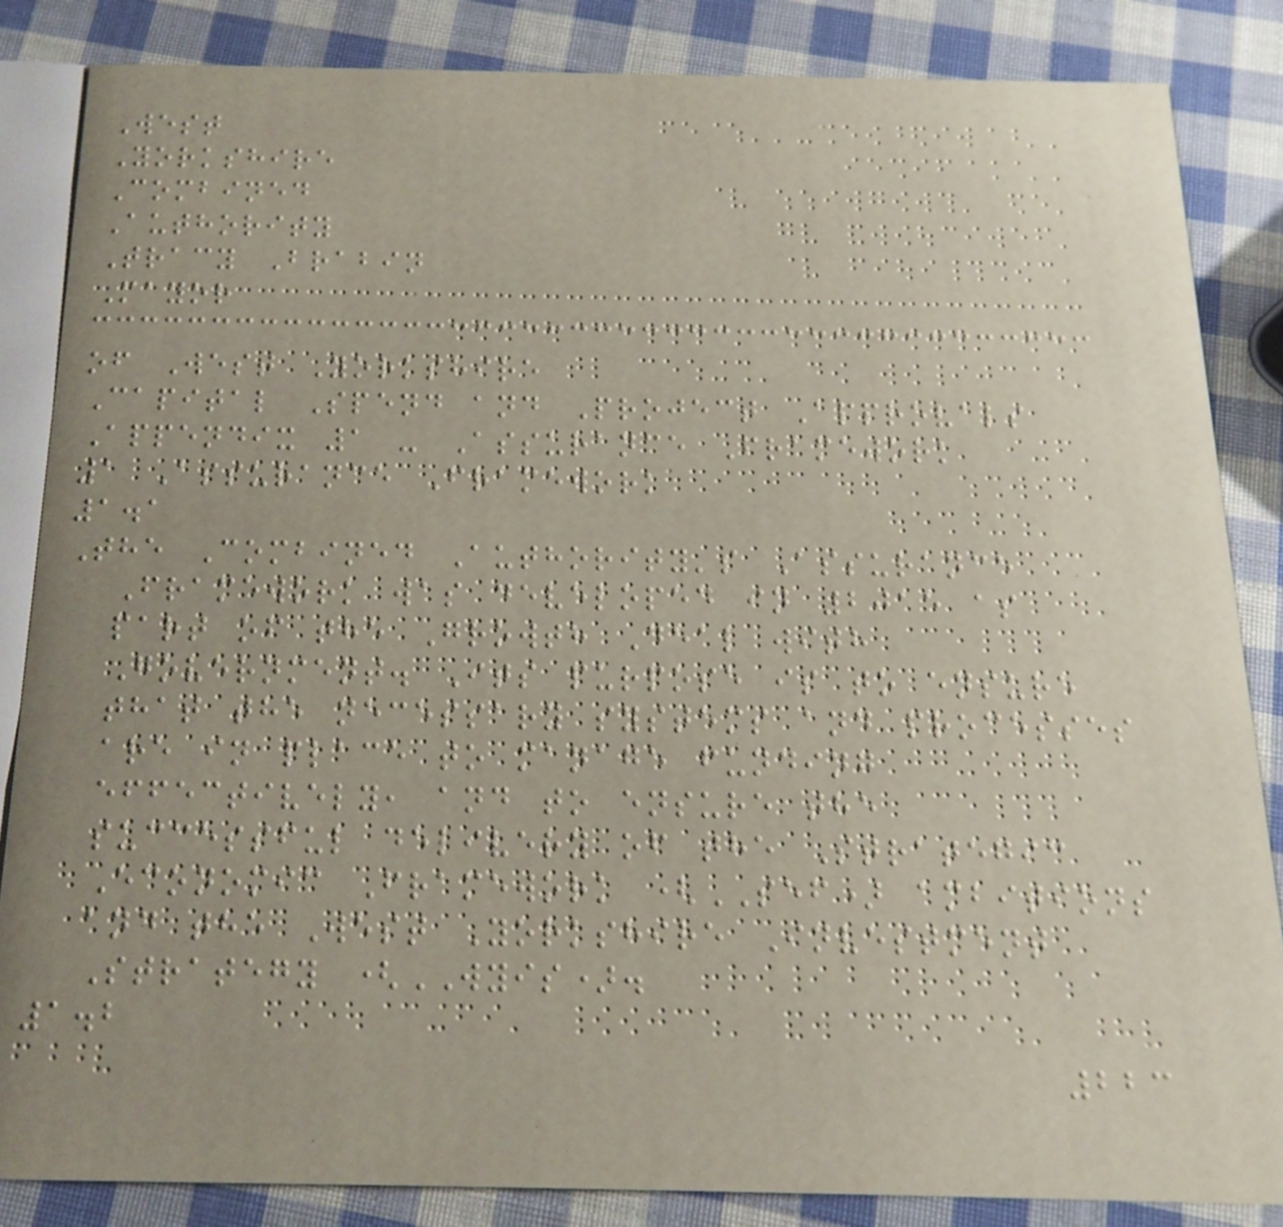West
Yorkshire
Combined
Authority
Tracy Brabin
Mayor
of West Yorkshire
Capital Spend and Project Approvals
Appendix 1 - Assurance Framework
1 Assurance Framework
1.1
The Combined Authority's Assurance
Framework was developed in 2015 as
part of the Growth Deal with
Government. Its purpose is to ensure
that the necessary systems and processes
are in place to manage funding
effectively, and to ensure the
successful delivery of the Strategic
Economic Framework (SEF) ambitions
and the West Yorkshire Investment
Strategy (WYIS).
1.2
223
